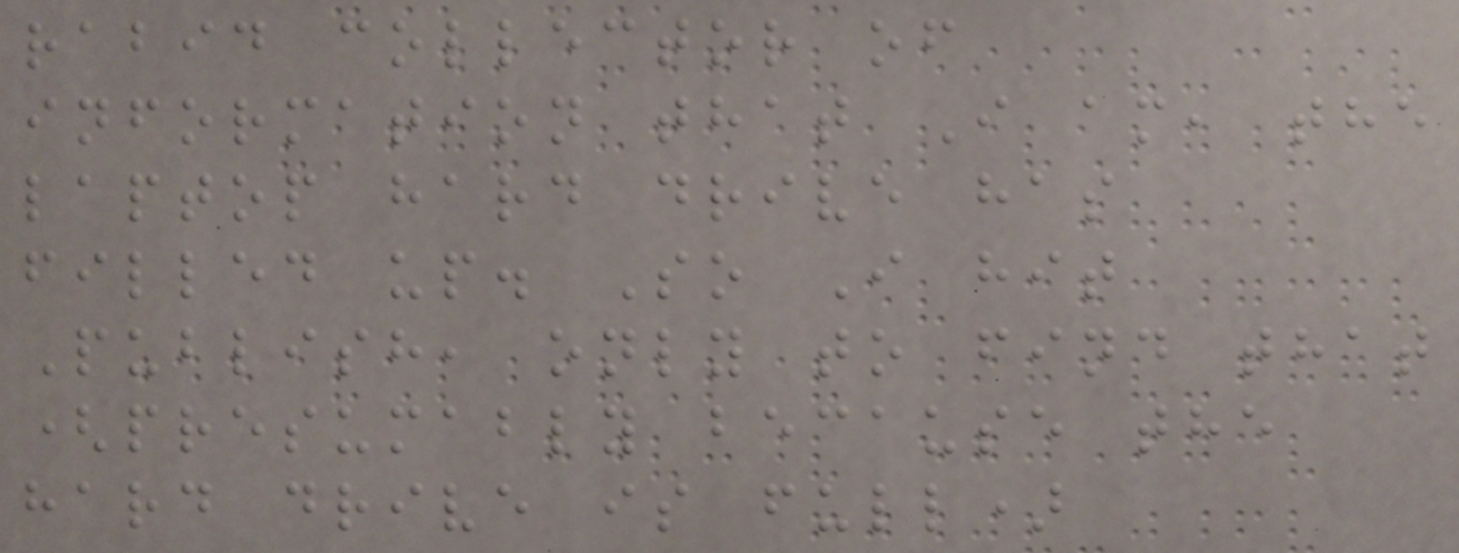rabid collector of
information that I am, the
laptop hard drive has
filled up. So I hit
Publish, only to find that
(presumably because the
hard drive is full)
